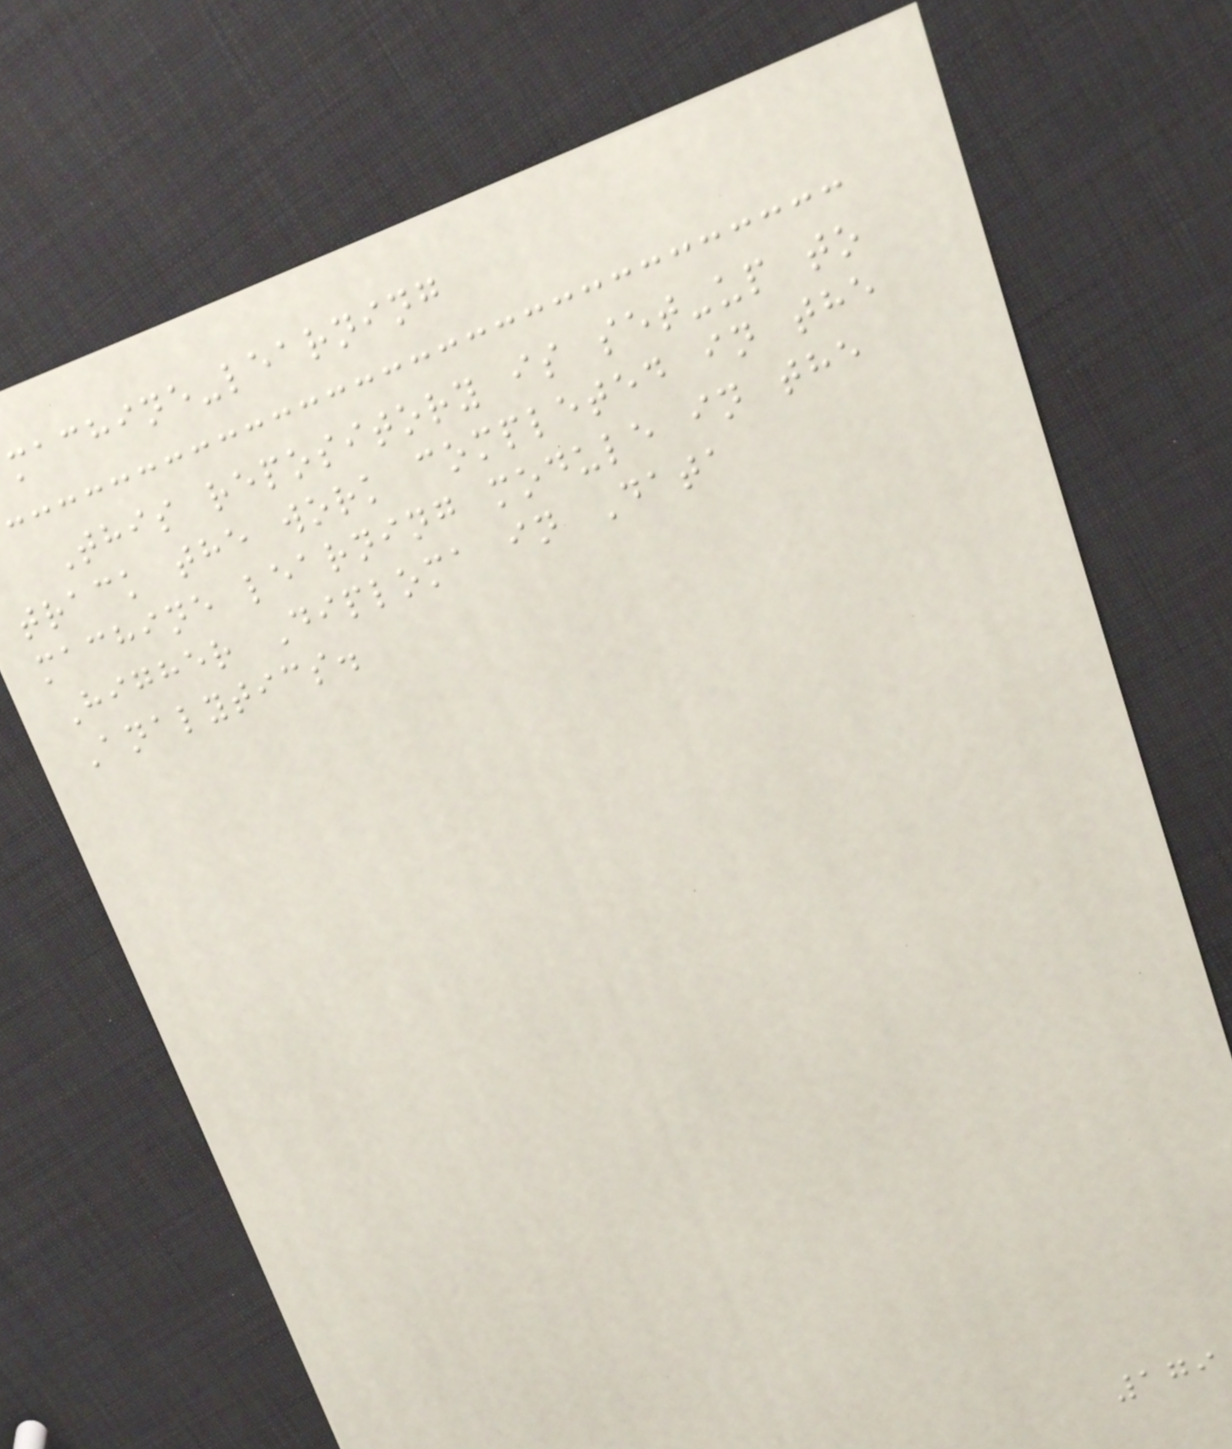machine-learning
This repository is set-up to
track the work completed in the
machine learning module in the
Higher Diploma in Data
Analytics.
179
